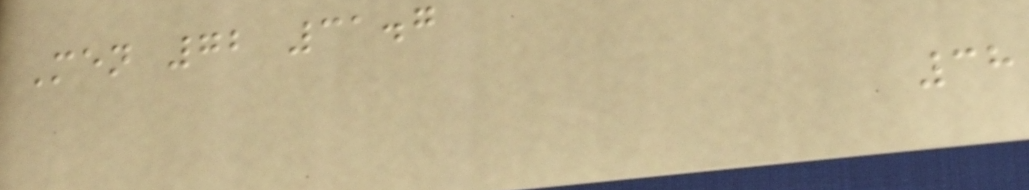Men 72 31.7
38
